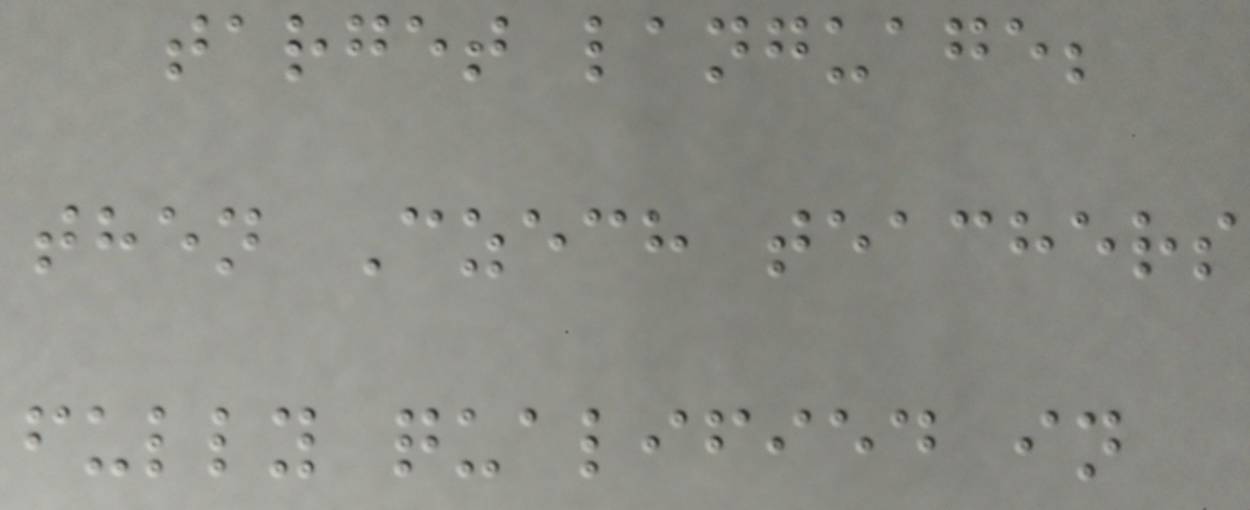target language;
then Czech teachers
fully qualified in
